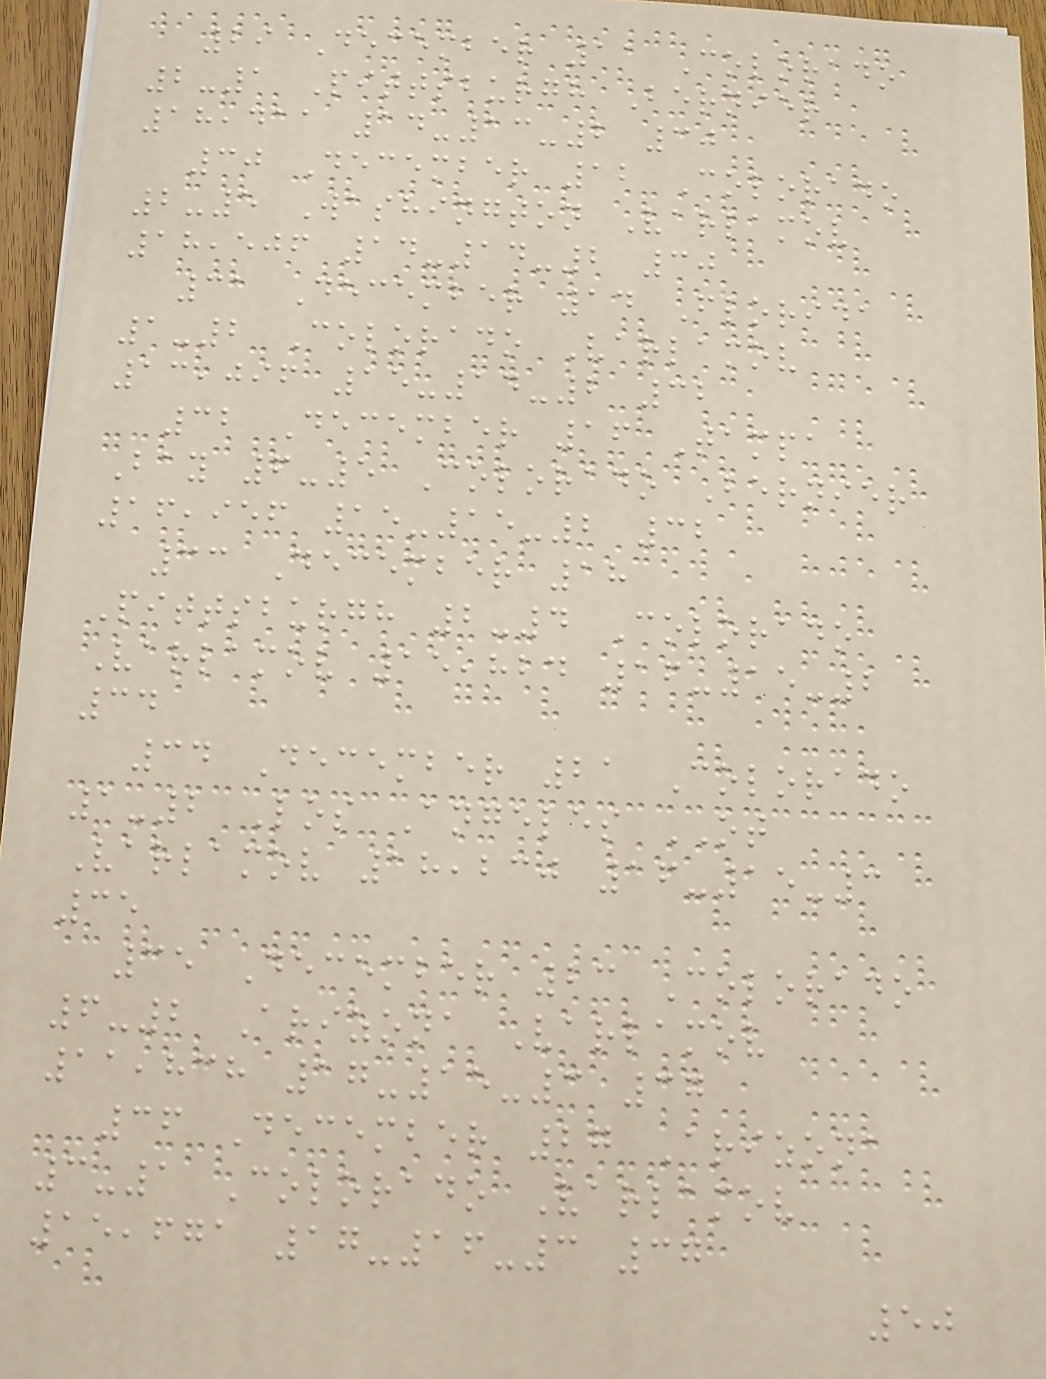29 December 11 Colorado
2-1 Pittsburgh Bernier
18,411 14-13-2 30
30 December 12 Colorado
2-5 Washington Varlamov
18,506 14-14-2 30
31 December 14 Florida
1-2 Colorado Varlamov
13,096 15-14-2 32
32 December 16 Tampa
Bay 6-5 Colorado Bernier
16,956 15-15-2 32
33 December 18
Pittsburgh 2-4 Colorado
Varlamov 15,824 16-15-2
34
34 December 21 Colorado
1-2 Los Angeles OT
Varlamov 18,230 16-15-3
35
35 December 23 Colorado
6-2 Arizona Varlamov
11,838 17-15-3 37
36 December 27 Arizona
3-1 Colorado Varlamov
15,671 17-16-3 37
50
